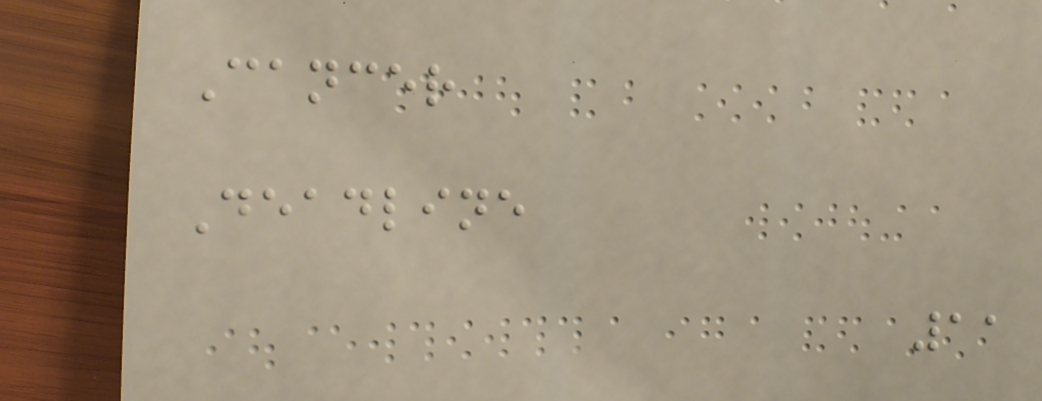Cancer
Deadline
11
